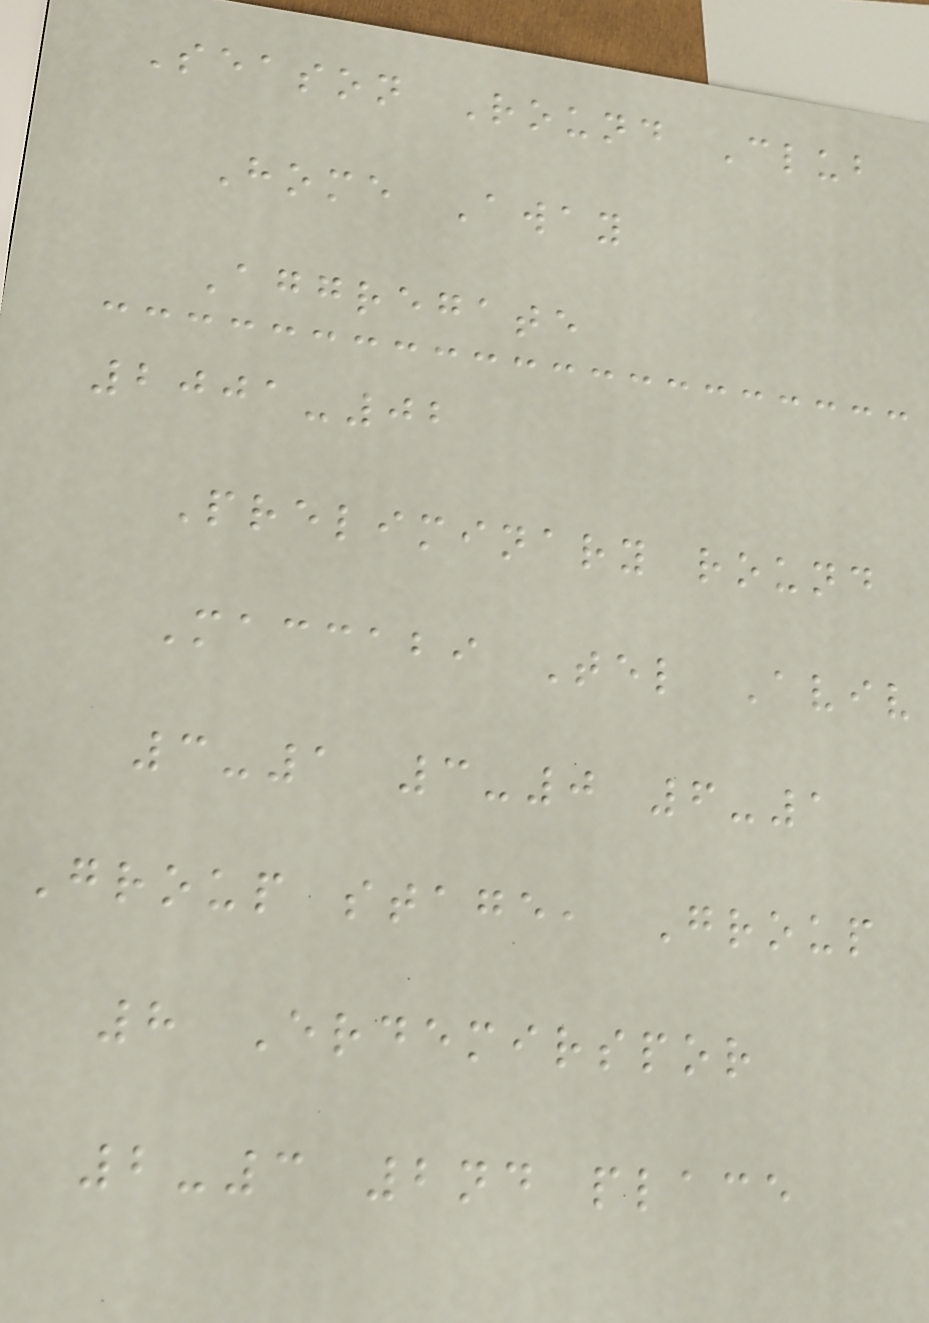Season Round Club
Home Away
Aggregate
2001-02
Preliminary round
Maccabi Tel Aviv
3-1 3-0 6-1
Group stage, Group
8 Erdemirspor
2-3 2nd place
